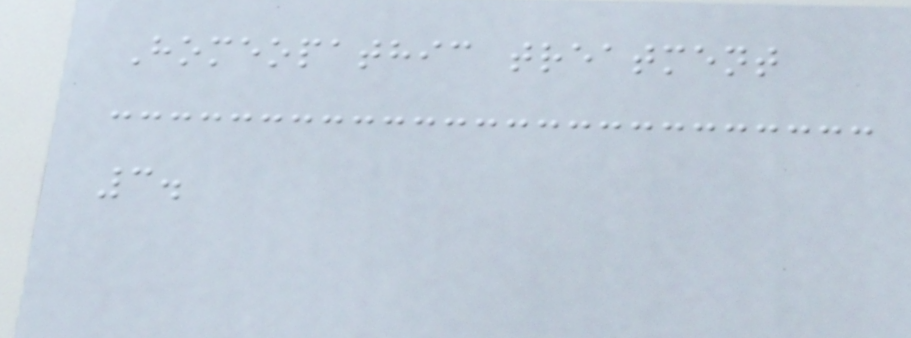Homeopathic treatment
3.
